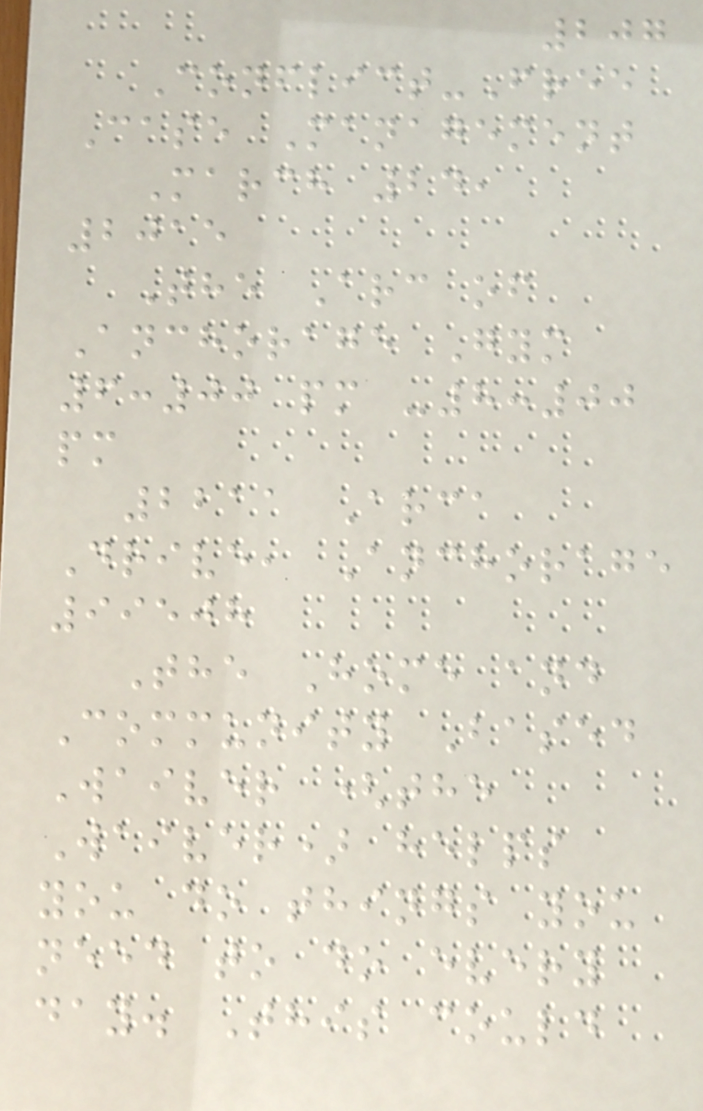207
Conflict-Free
Case Management
March 24,
2015
The Arc of
Anchorage Gym
6:00 pm -8:00
pm
2211 Arca
Drive, Anchorage
99508
The Home and
Community Based
Waiver (the
Waiver) helps
you do things you
need to do every
day. This could
